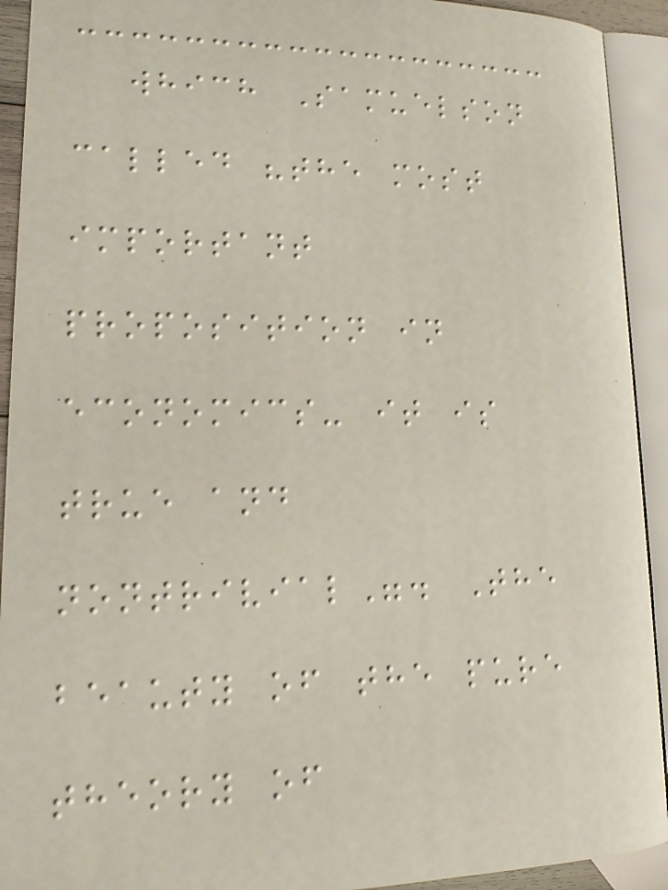which Samuelson
called "the most
important
proposition in
economics- it is
true and
nontrivial". The
beauty of the pure
theory of
